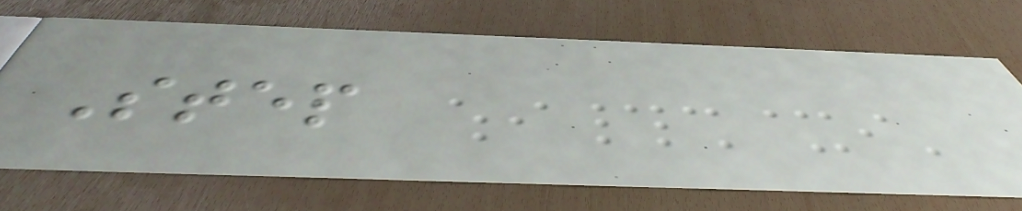Step
